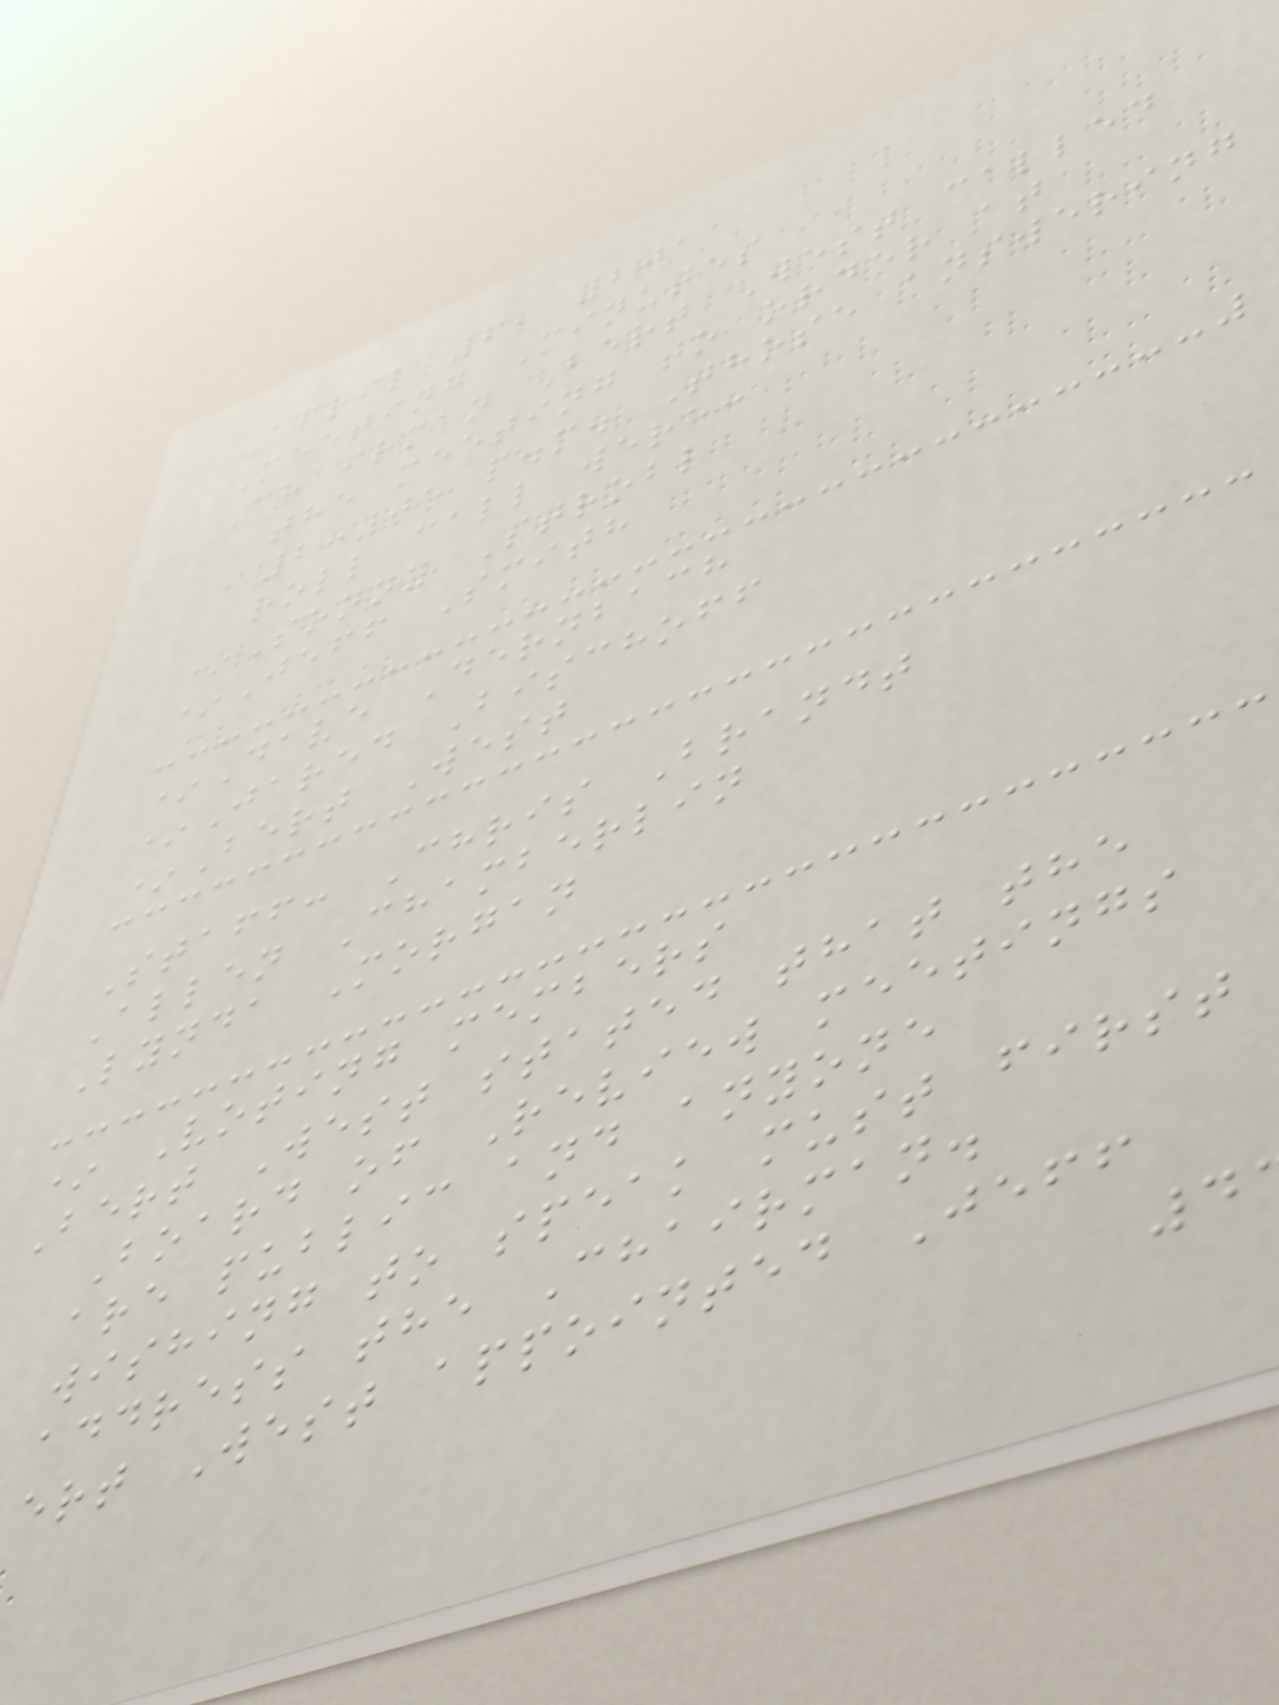April 6, 2011
Meeting Minutes
Chairman Bert West called
the meeting to order at
2:05 p.m. Those answering
roll call were:
*Sonny Strobl
*Jeff Smith
*Dave Dernbach
*Jared Bischoff
*Bert West
Staff: Chris Brandt
Allen Chamberlin
Lynda Morgan
* Voting members
Bert West stated that the
Board of Review meetings
are public and anyone
wishing to speak must first
address the Chairman.
ert West appointed Jeff
